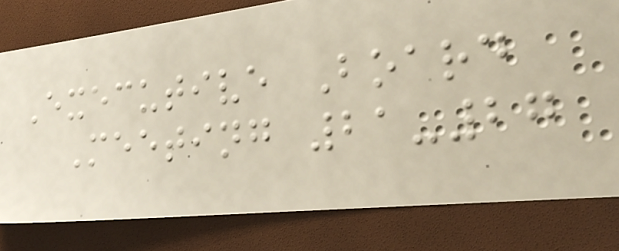Executive Board
Meeting 21-27
